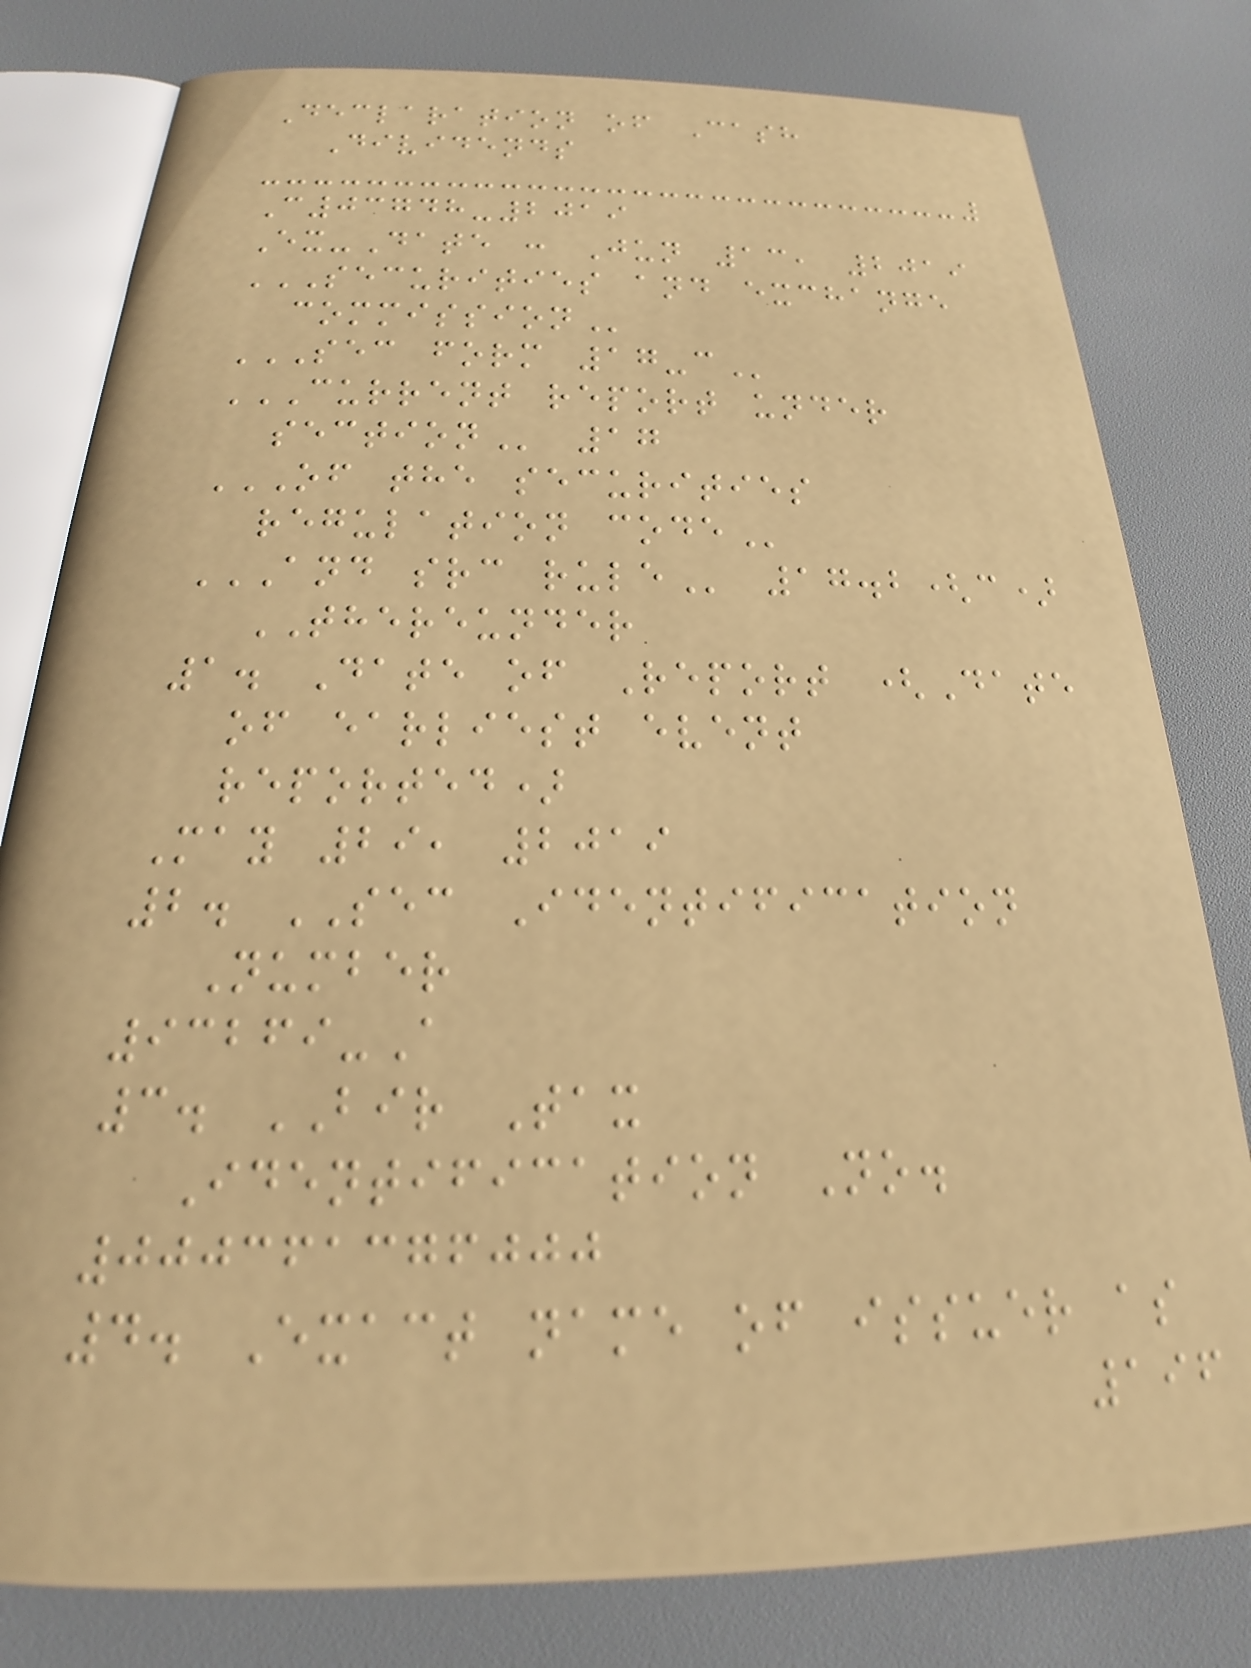Declaration of Cash
Dividends
C03748-2019
Ex-Date : Jun 13, 2019
SECURITIES AND EXCHANGE
COMMISSION
SEC FORM 17-C
CURRENT REPORT UNDER
SECTION 17
OF THE SECURITIES
REGULATION CODE
AND SRC RULE 17.2(c)
THEREUNDER
1. Date of Report (Date
of earliest event
reported)
May 29, 2019
2. SEC Identification
Number
93269-A
3. BIR Tax
Identification No.
000361376000
4. Exact name of issuer as
196
